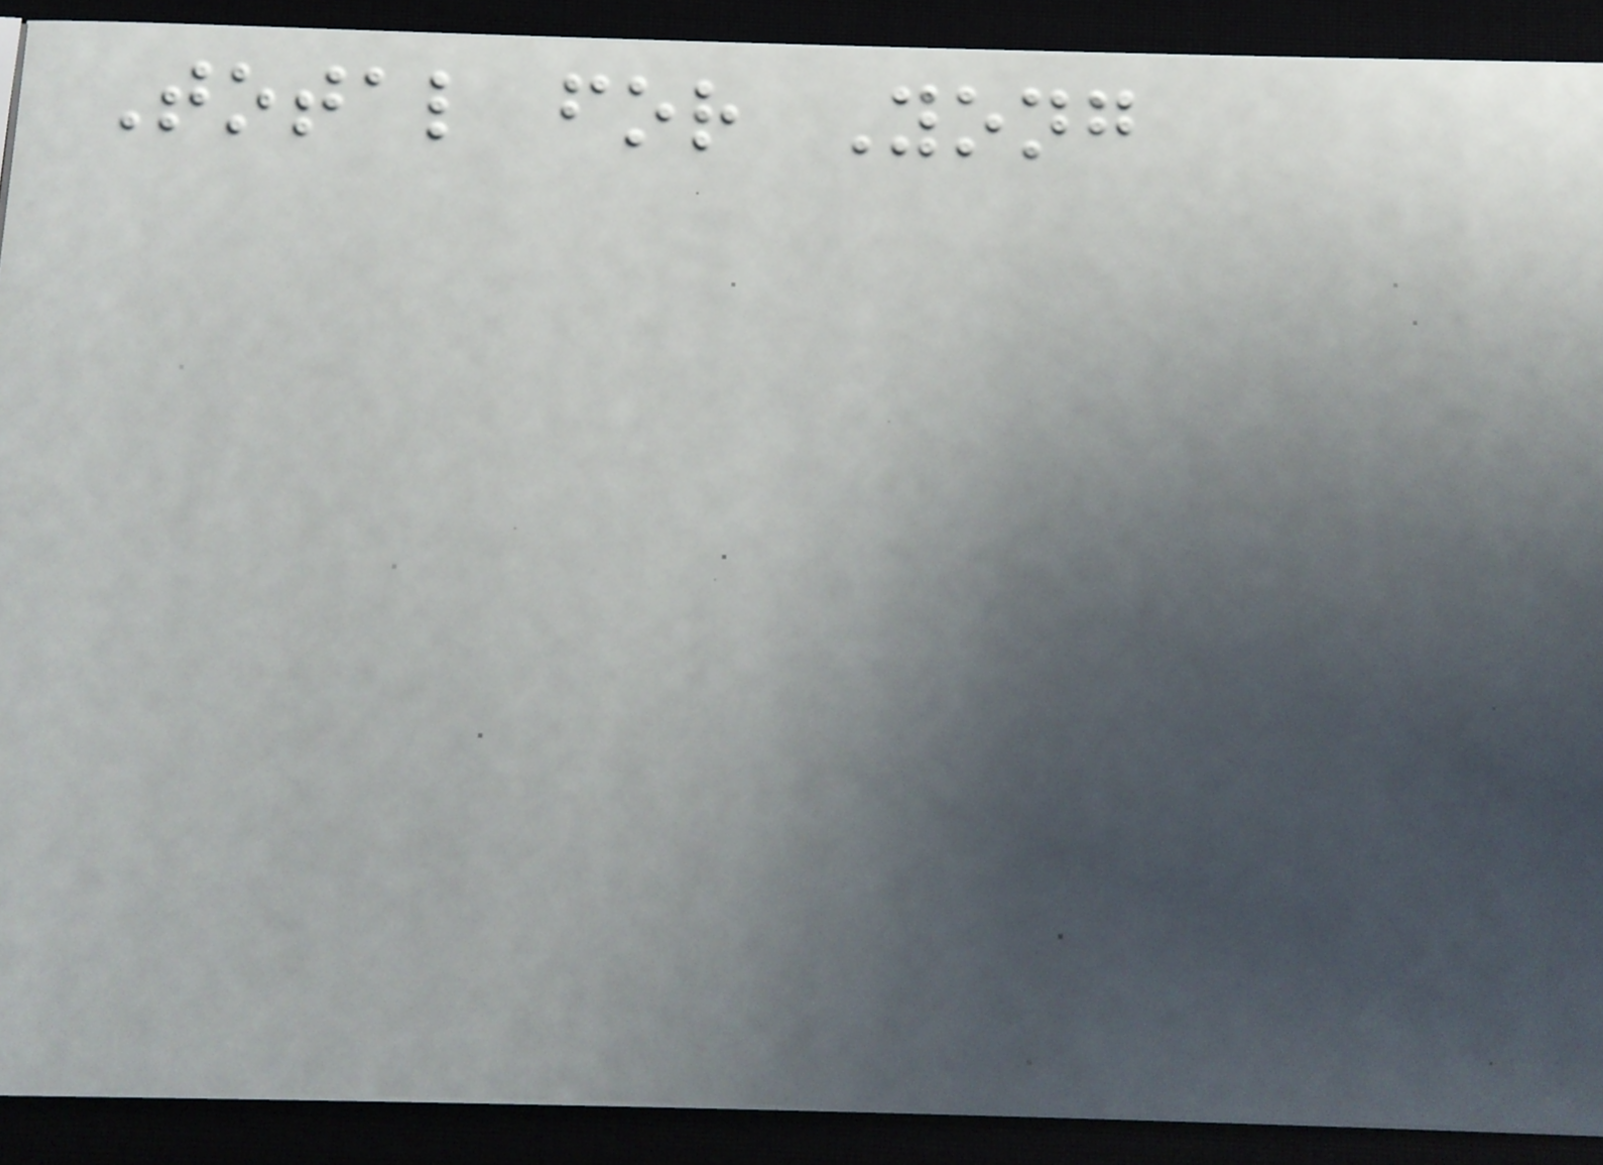Total for Yong
